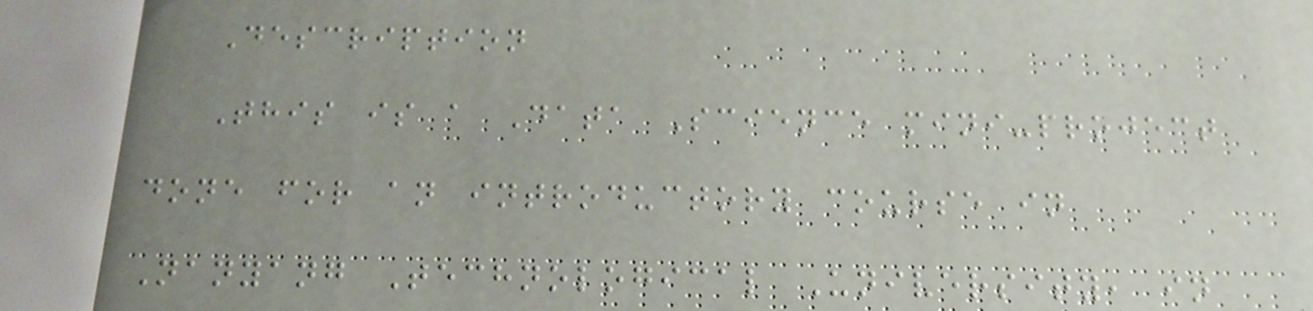Description
This is a Data Science mini-project
done for an introductory course in
Nanyang Technological University, in
